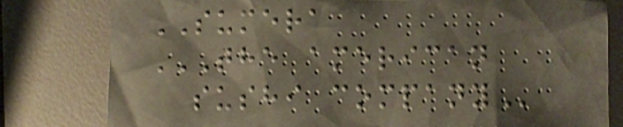SUMERA
THE AMERICAN
SUSHI COMPANY
